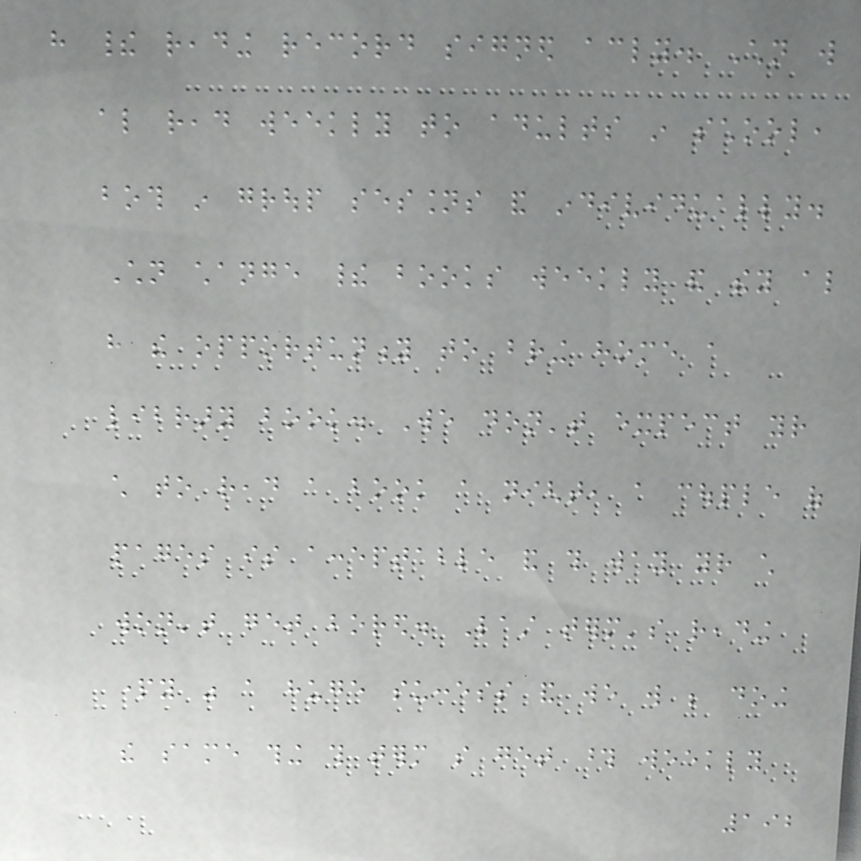have their reading record signed accordingly. Children will
also read weekly to adults in school,
both in group sessions and individually.
Children change their books weekly and they also
have the opportunity to bring home a
library book. We don't expect your
child to read a book a night, a couple of
pages is acceptable and this way your child
won't get bored. Last term's reading
party was a huge success and we will be doing
the same thing this term so get those weekly
192
